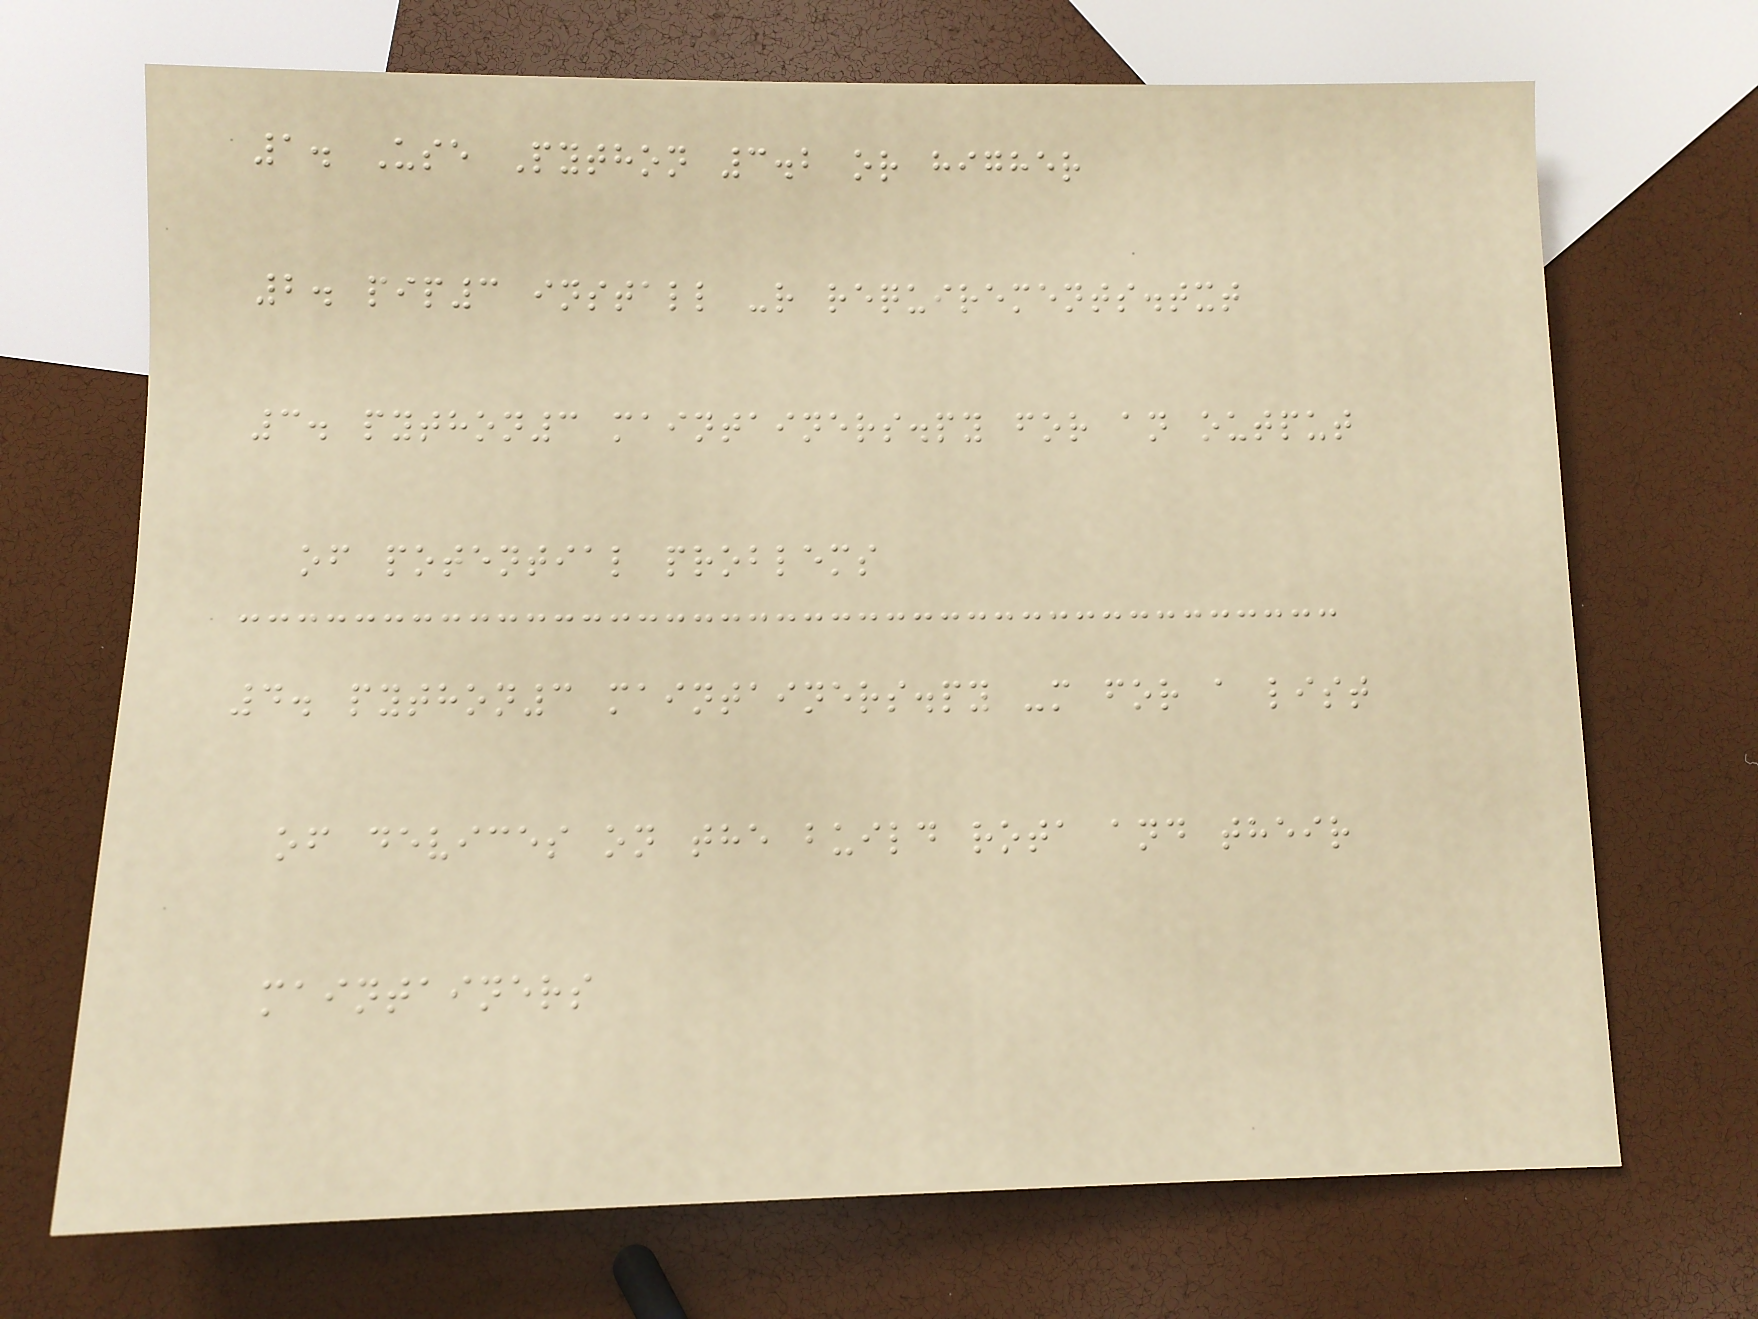1. Use Python 3.2 or higher
2. pip3 install -r requirements.txt
3. python3 maintainers.py for an output
of potential problems
4. python3 maintainers.py -m for a list
of devices on the build rota and their
maintainers
